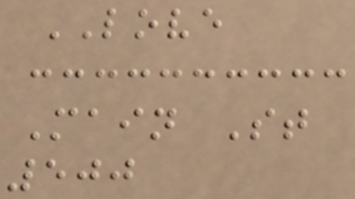LOVE
Main St
500
